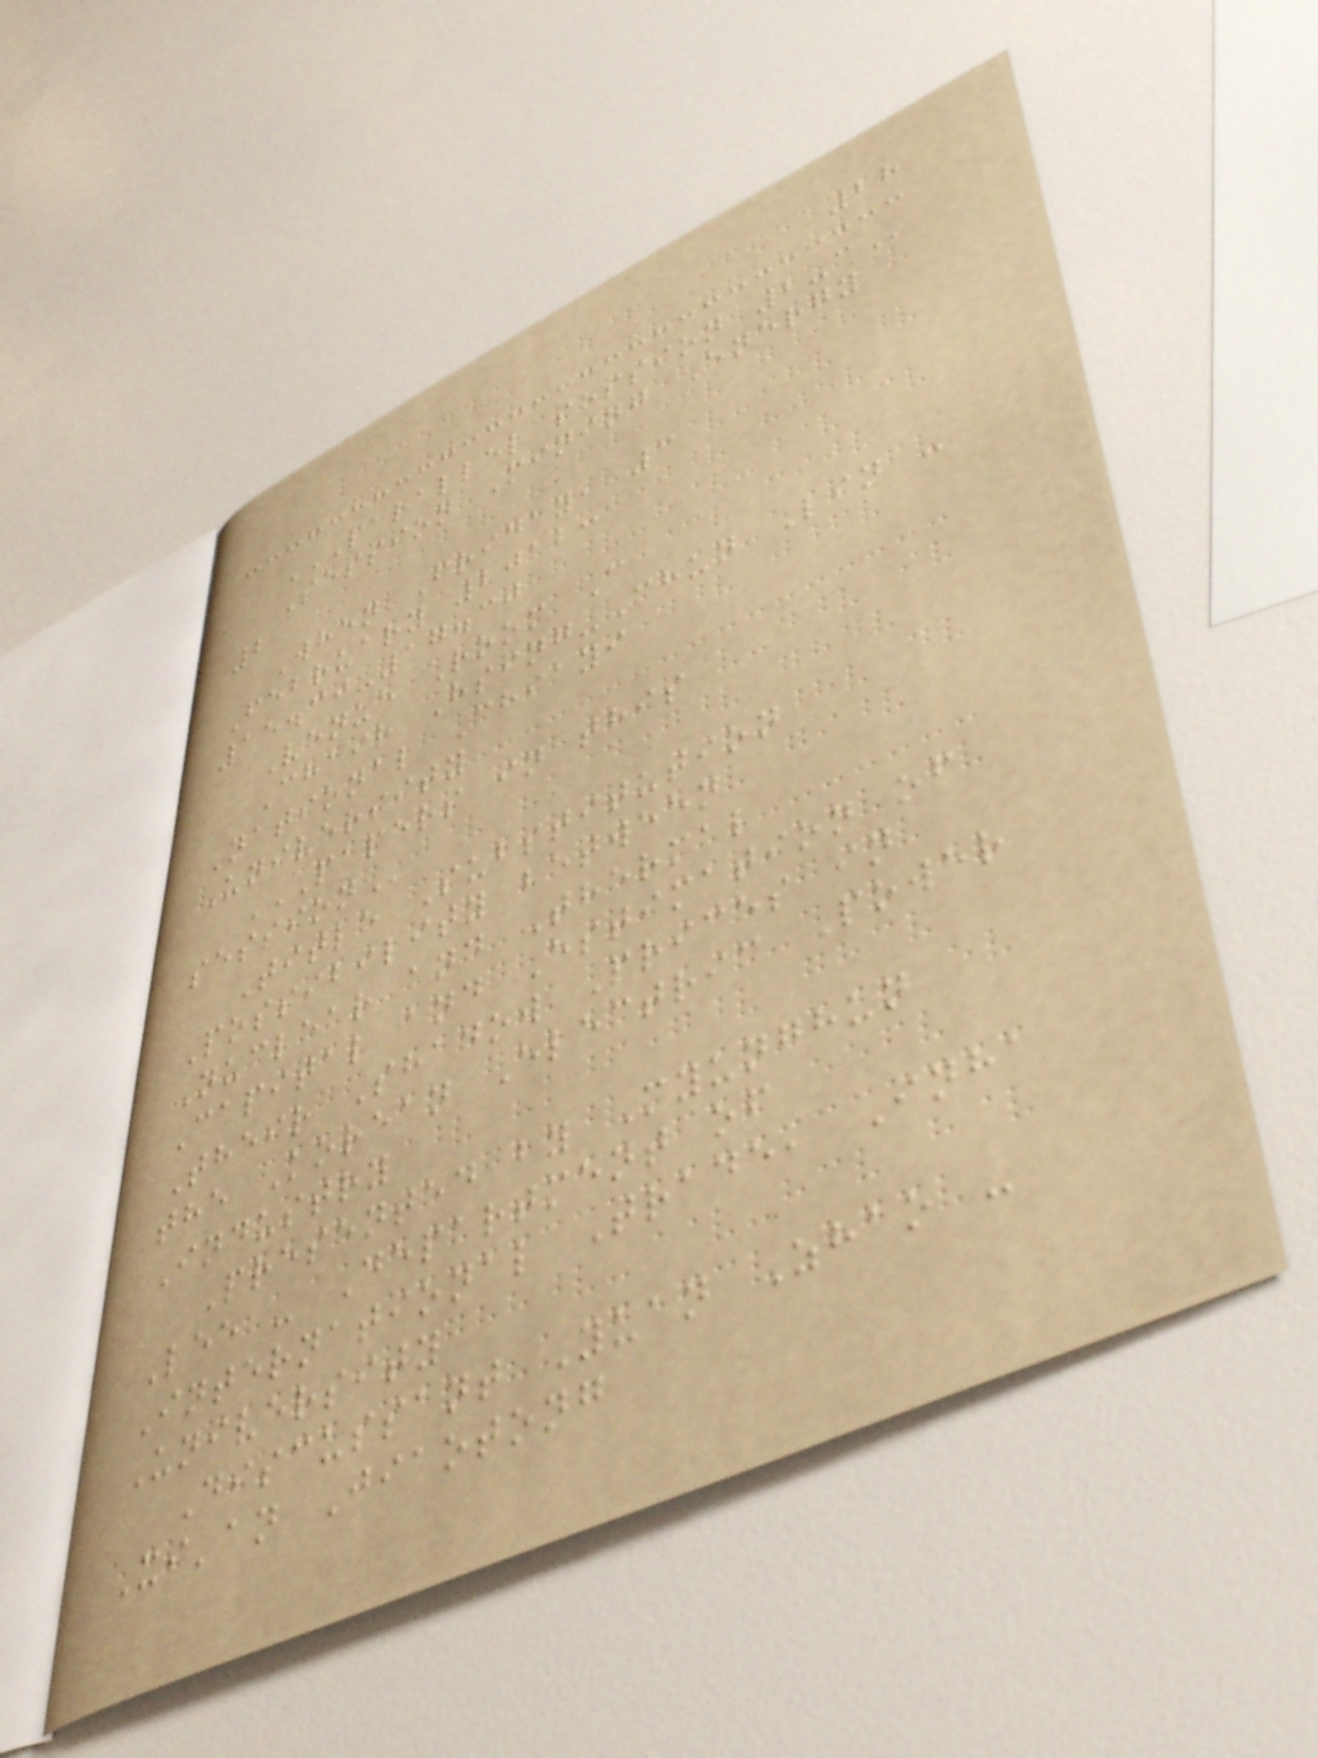28
PARALLEL SESSION 2-C
Session Mining Energy
2
When Friday, 3
February 2012:
15.30-17.30
Venue Room C
Chair Hsing-Chun Lin -
National Chiayi
University
PAPERS IN THIS
SESSION
Title Substitution
Possibility between
Nuclear and Thermal
Capital and Estimation of
Their Shadow Prices in
the Korean Electric Power
Industry
Presented by Myunghun
Lee - Department of
International Trade, Inha
University
Discussant Yuan Zhao -
Xi'an Jiaotong
